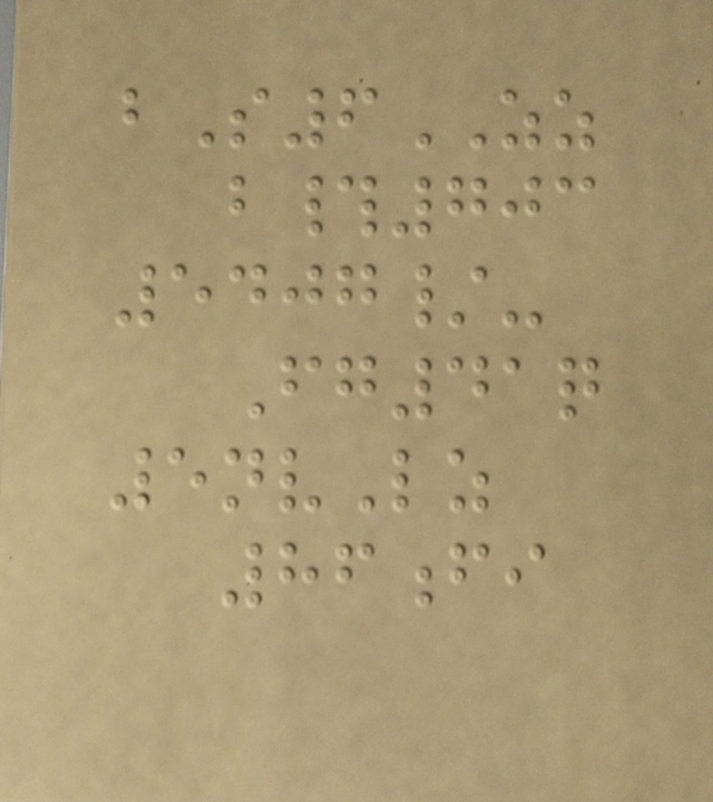bS6ZZ
b#703
5407/-
Fg41q
5nvLz
86fi
